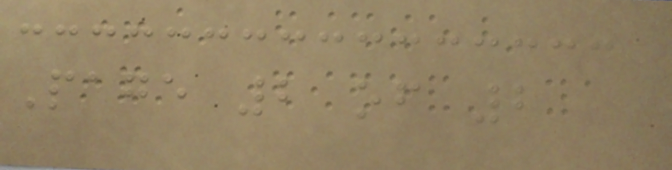Page 2 of 2
